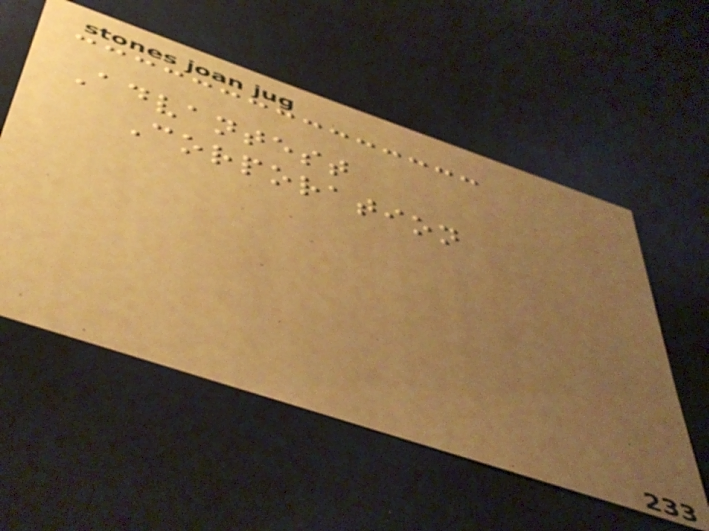Advantest
Corporation
